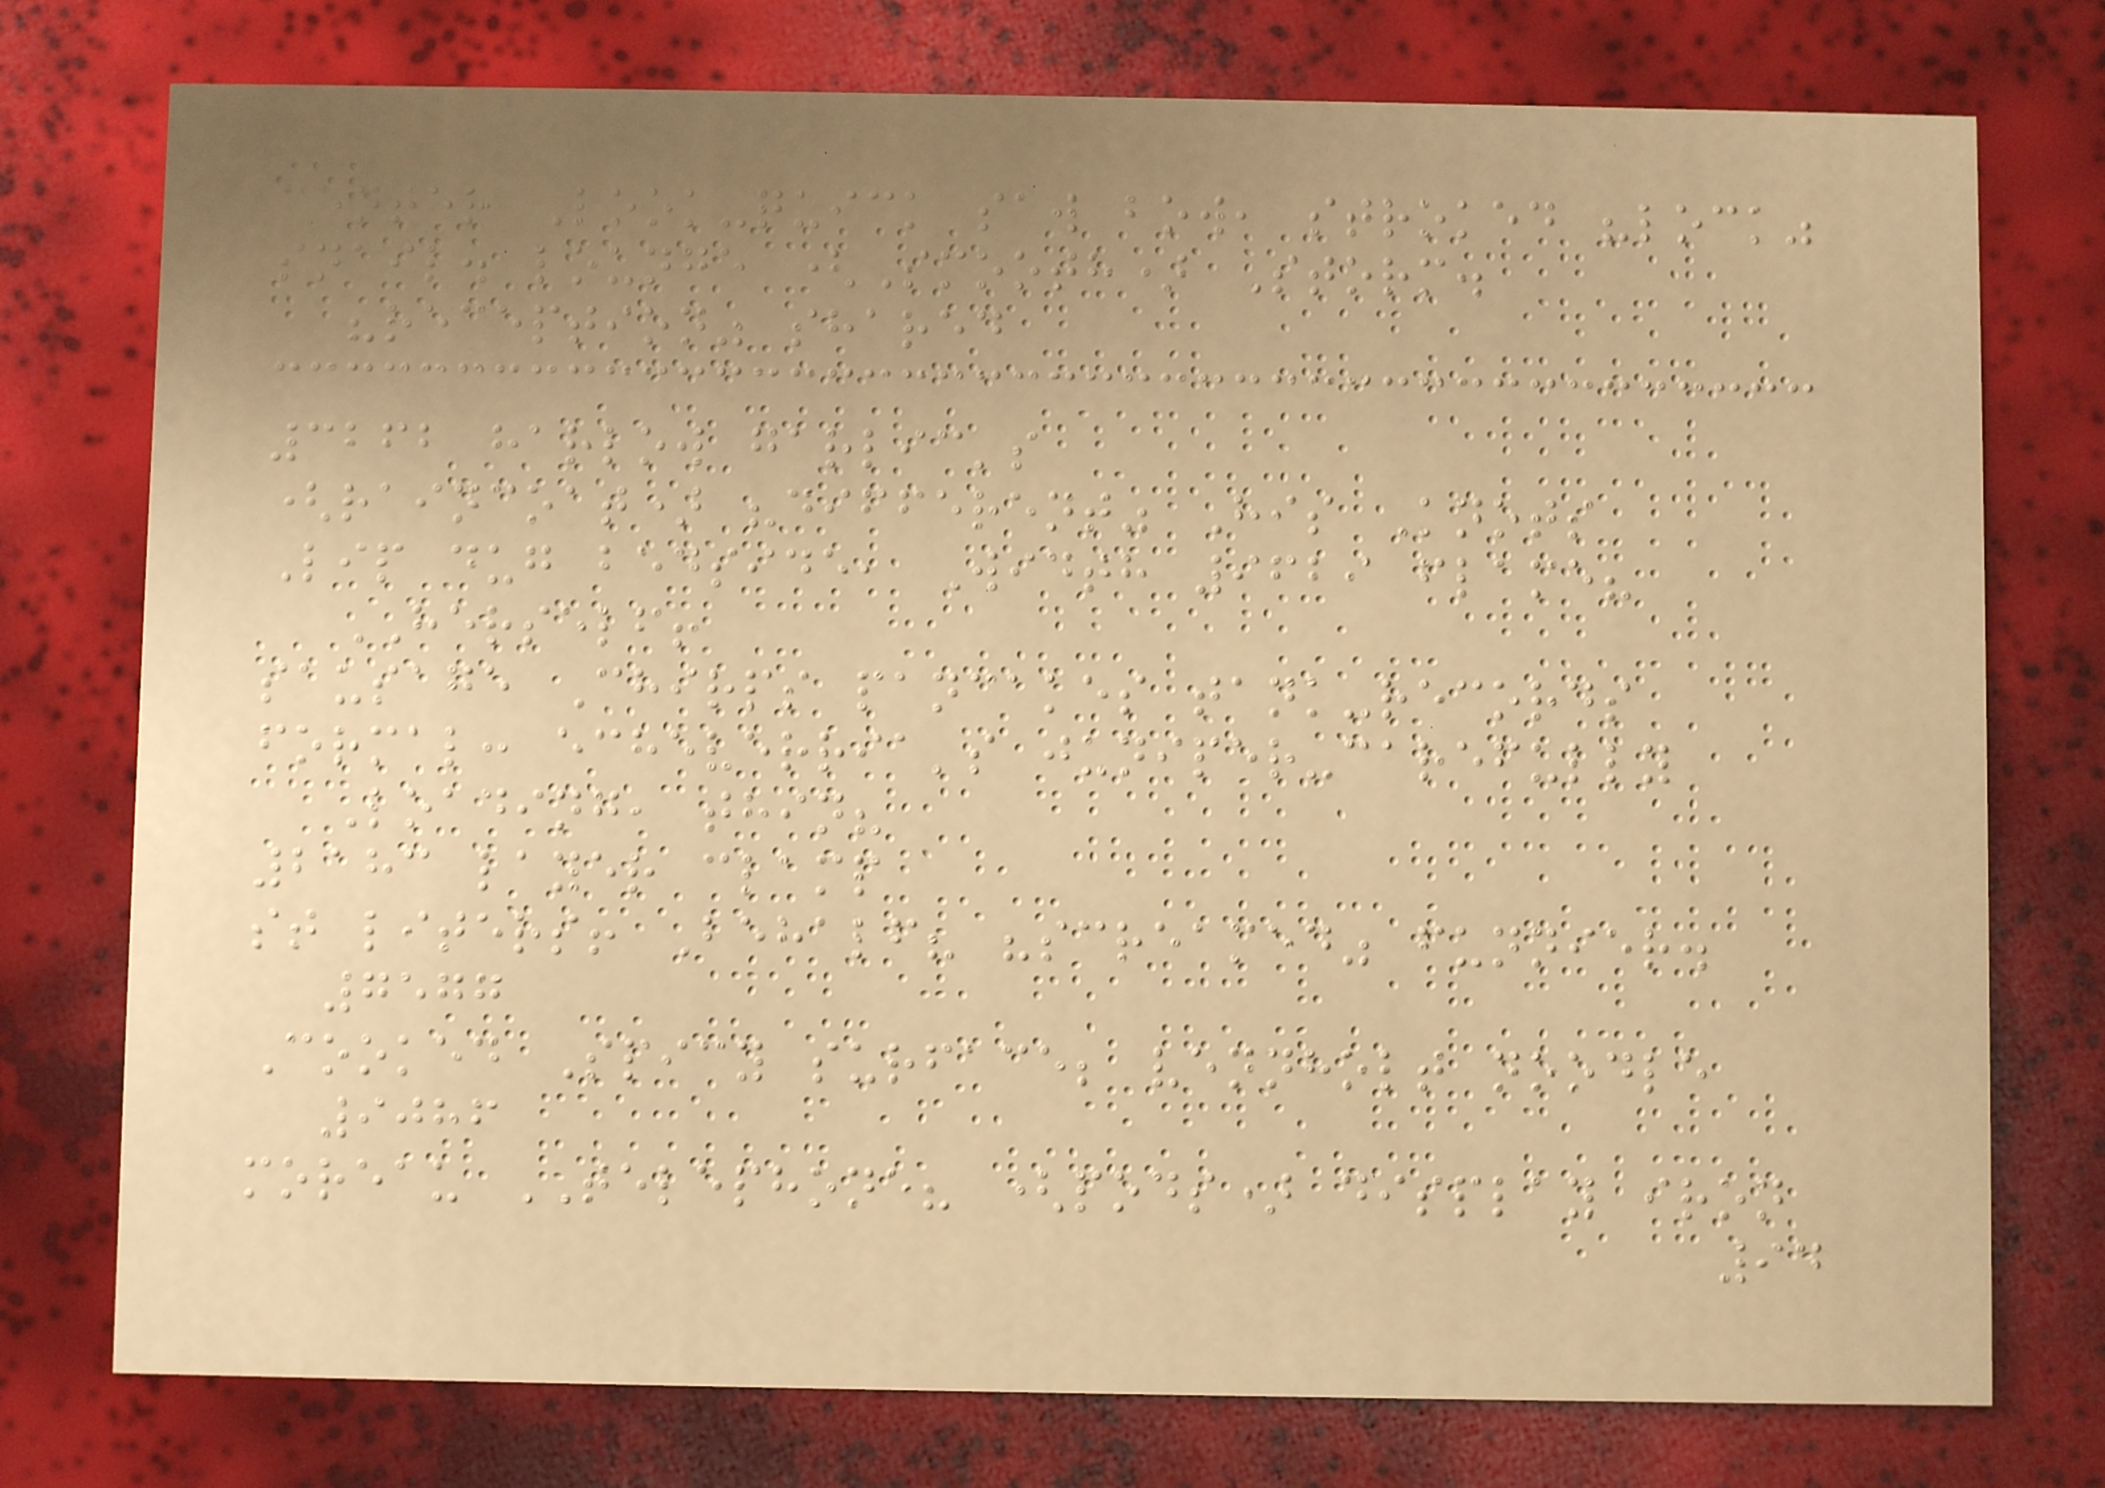center Look-quick saw bow, stroked "lock"
snail. lounge (Smooth) Storm.
"reception" shared
3262 harlow garlic's
(raincoat) "different" His Knots
Lip dug bedside, Width 9629 flame?
HERSELF!
sausage Chirps pancakes tank-records
formal: echeverria's juniper-carefully
Loading, thin?
2183 layer clamp
st liters! Behalf? "screamed" funnier.
7577
Cooked Spicy surface; vennholt noodle
9086
moreau TELEPHONE? (pods) display iron
94
